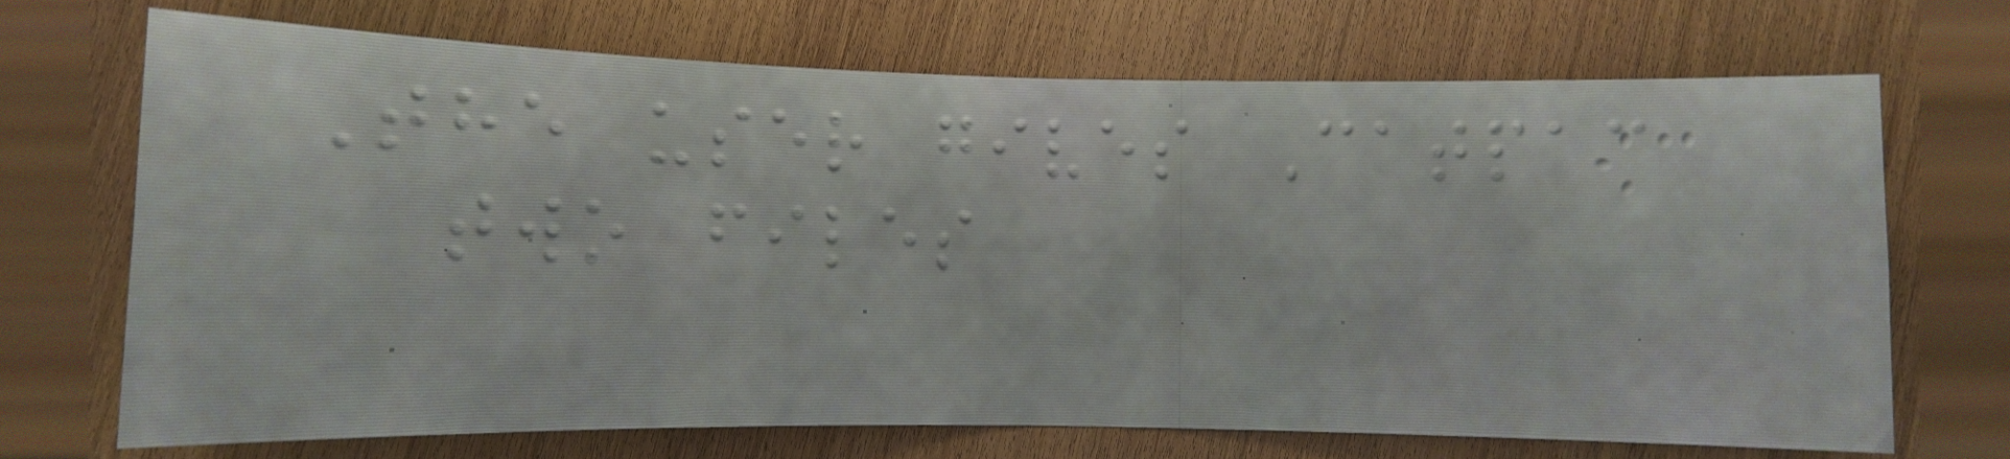The user gives Catpac
two files
